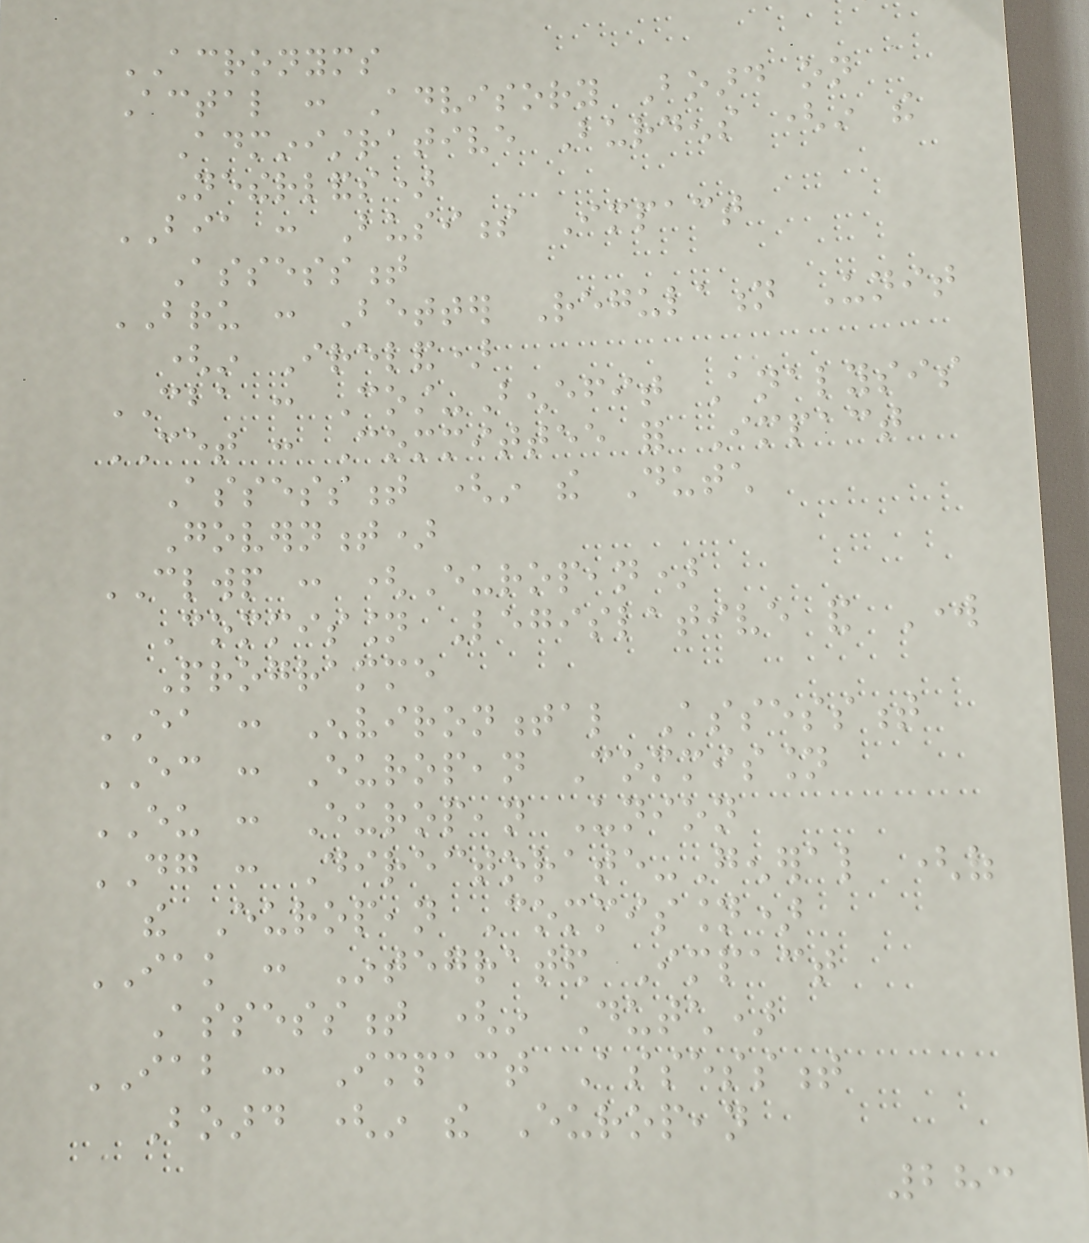ACRONYMS
Actal : Advisory Board on
Administrative Burdens (in the
Netherlands)
BIA : Business Impact
Assessment
BRU : Better Regulation Unit
(in Ireland)
CBA : Cost-Benefit Analysis
CET : Committee for Impact
Assessment (in the Dutch
Government)
CLWP : (European)
Commission Legislative and Work
Programme
EA : Environmental Assessment
EC : European Commission
EU : European Union
DG : Directorate-General (of
the European Commission)
IAK : Integrated Impact
Assessment (in Dutch)
IAB : Impact Assessment
Board (in the European
283
